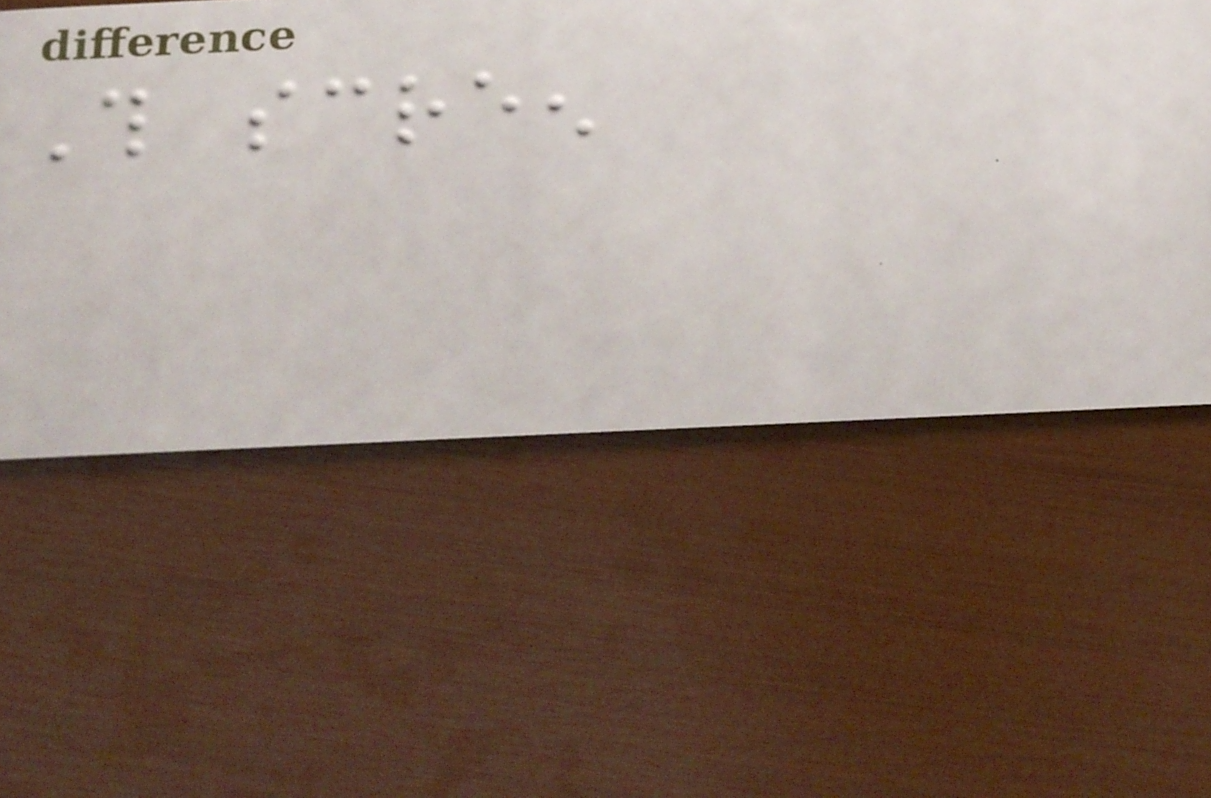This screen
